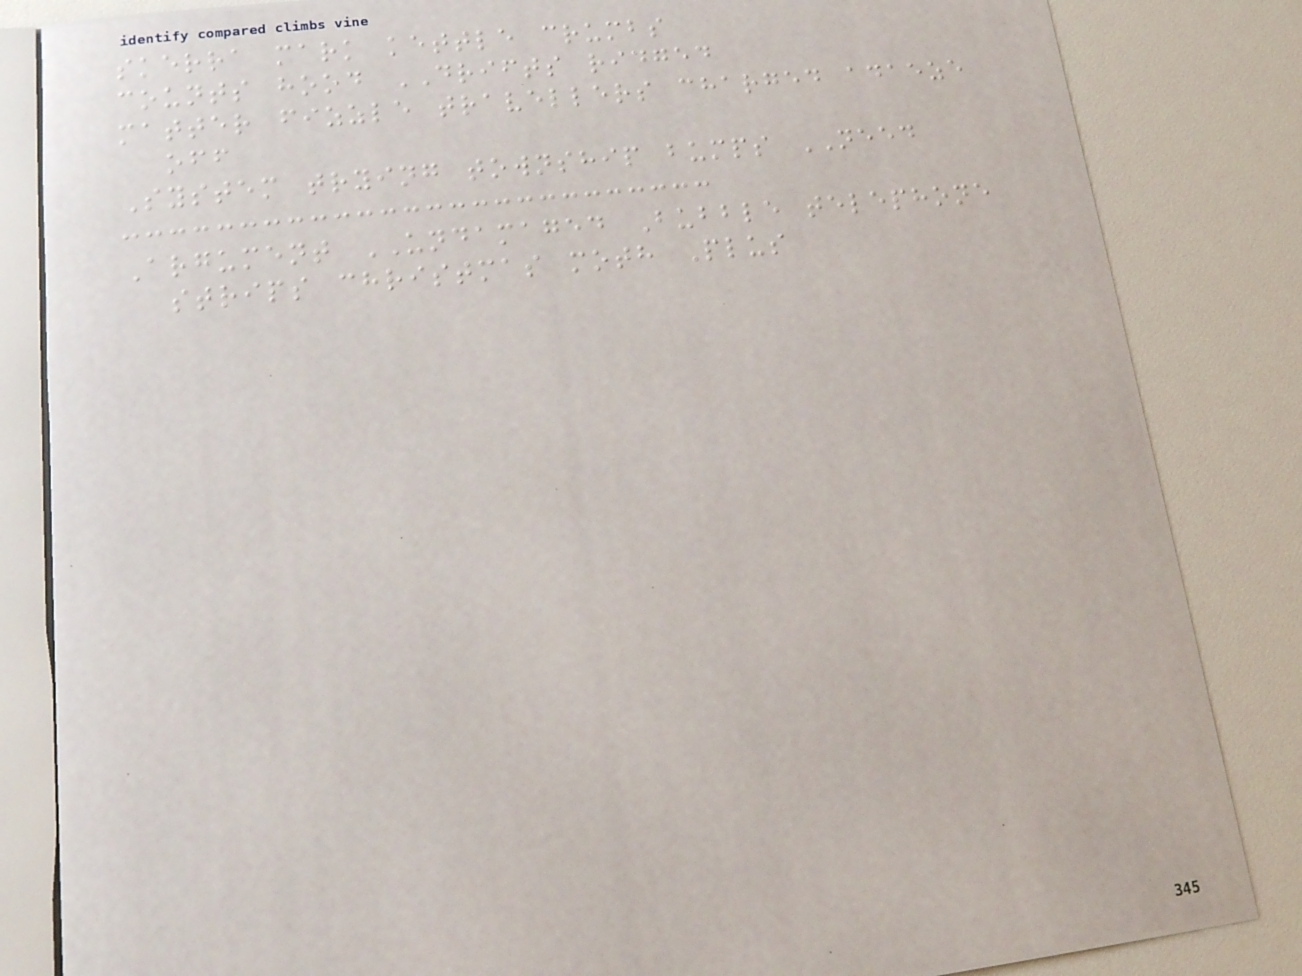skerra mark kettle crumbs
counts hood DRIFTS ridged
matter fizzle travellers charged adaeze
off
System trying township bumps NEED
Argument UNDAMAGED Bubble telephone
strips christmas moth Plus
